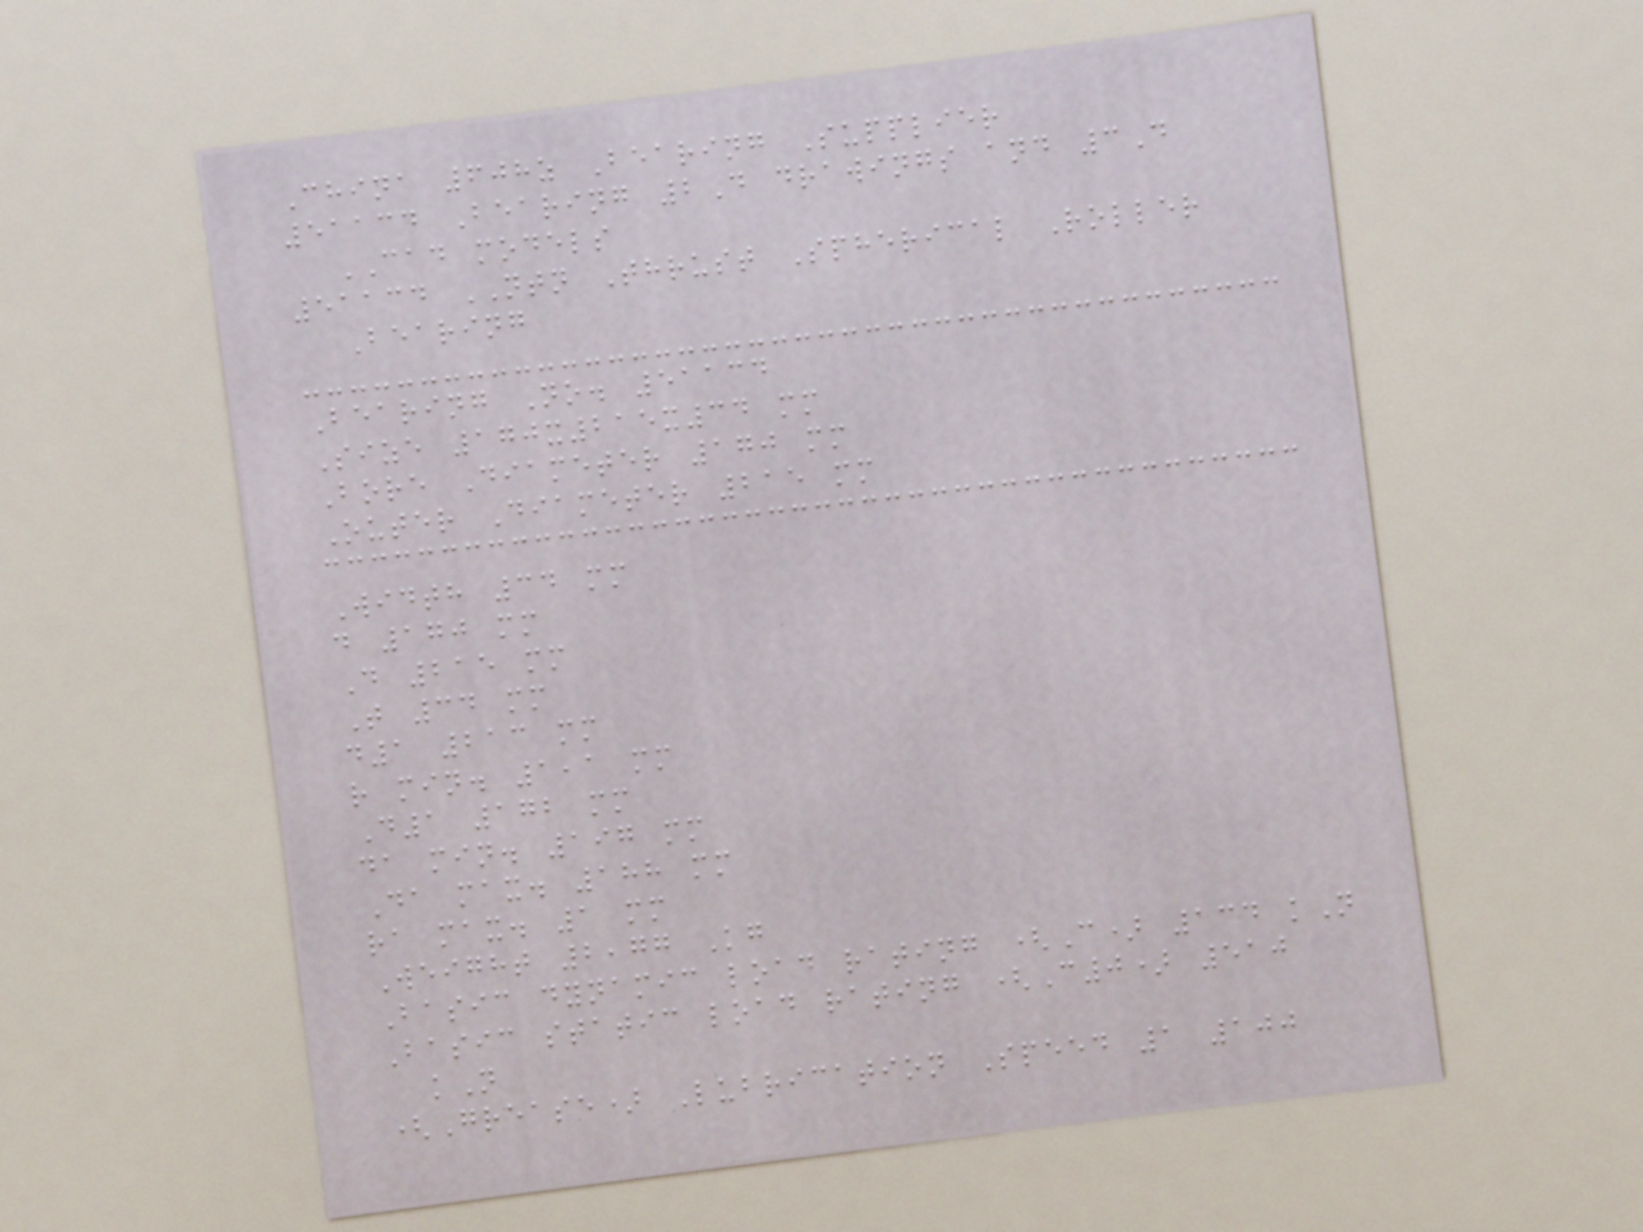China 608z Bearing Supplier
51134 Bearing 2D drawings and 3D
CAD models
51134 NTN Thrust Spherical Roller
Bearing
Bearing No. 51134
Size 170x215x34 mm
Bore Diameter 170 mm
Outer Diameter 215 mm
Width 34 mm
d 170 mm
D 215 mm
T 34 mm
d1 213 mm
r min. 1,1 mm
D1 172 mm
da min. 197 mm
Da max. 188 mm
ra max. 1 mm
Weight 2,77 Kg
Basic dynamic load rating (C) 134 kN
Basic static load rating (C0) 510
kN
(Grease) Lubrication Speed 1 100
